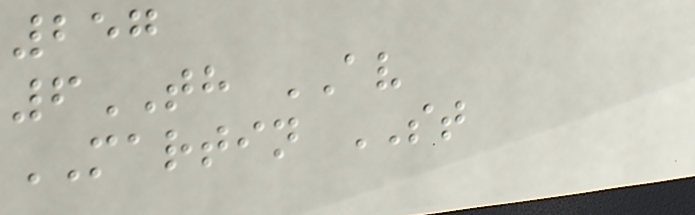257
6TH AV
MARTIN ST
